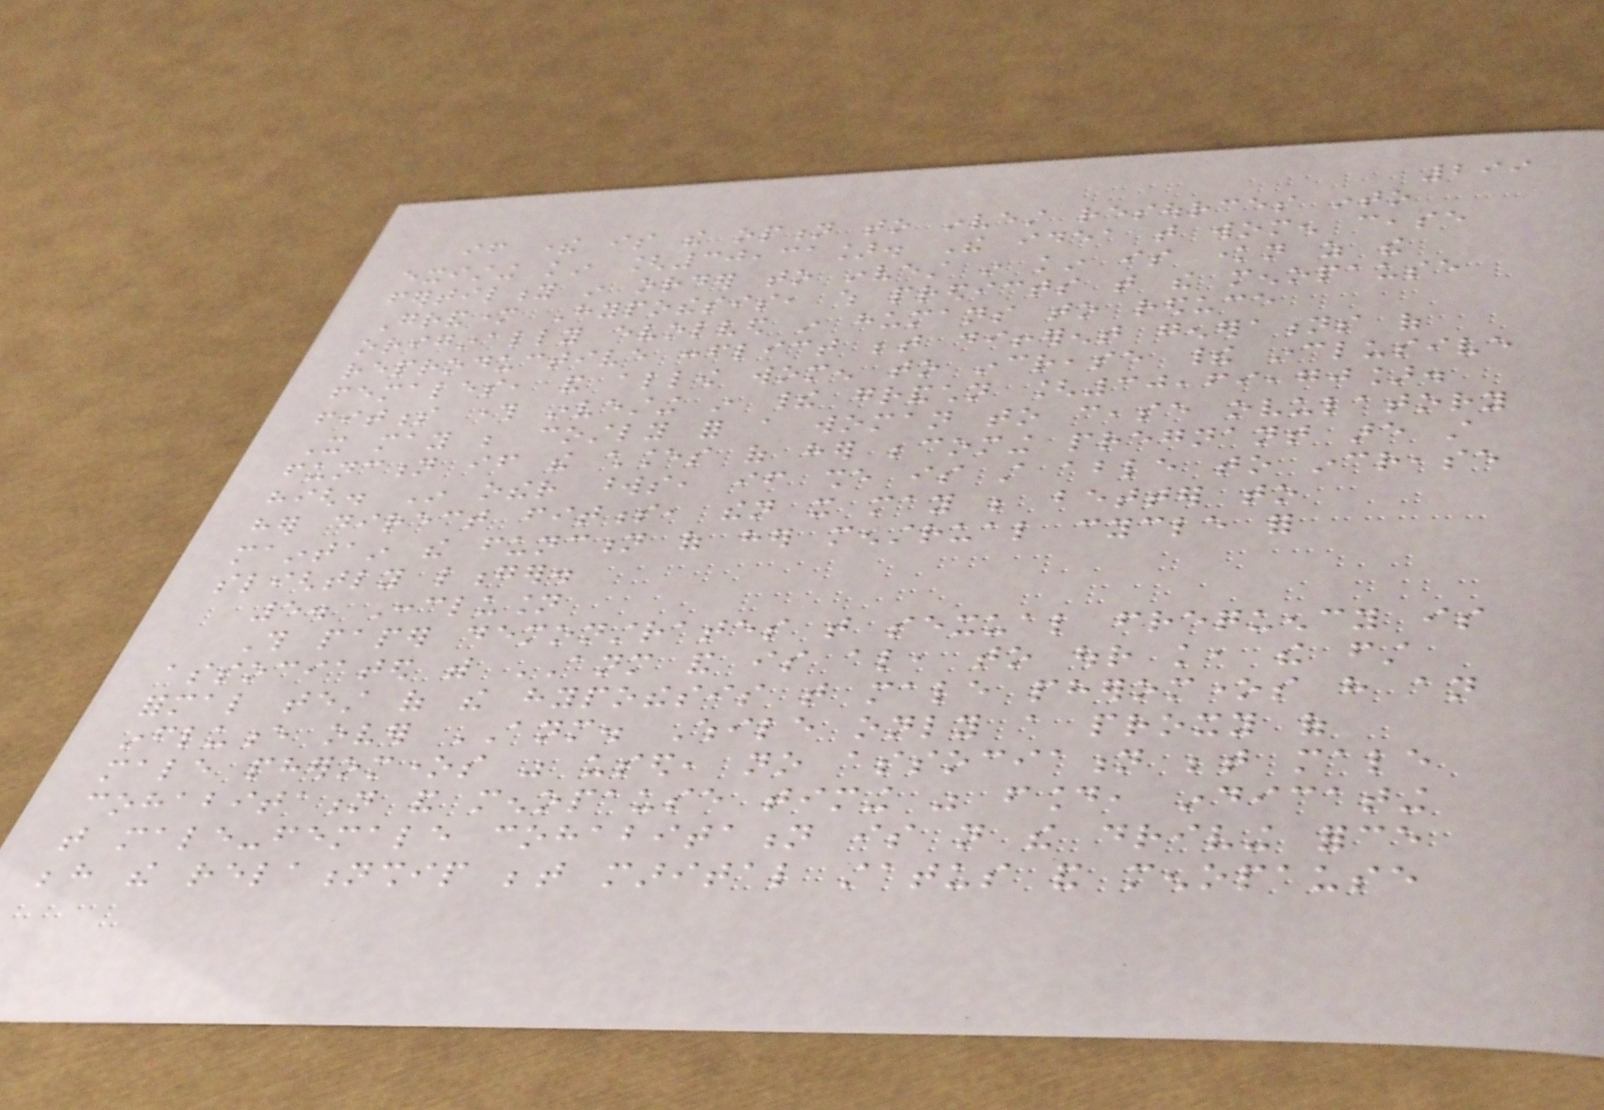299
if there is the option to invest resources into
existing kin [30,31]. The idea that women cease
fertility in order to invest in kin is known as the
Grandmother Hypothesis, which predicts that the menopause
originally evolved in humans to reduce
reproductive conflict between different generations of
females, and allow women to increase their inclusive
fitness through investing in their grandchildren [30,69,70].
It may be costly for a woman to cease ovulatory
function if the chances of her becoming pregnant are still
high. In other words, if she is still able to increase
her direct fitness, then it may be better to
maintain the function of her menstrual cycle for
slightly longer.
5. Conclusion
This paper demonstrates that sexual frequency is
associated with ANM and is also, to our knowledge, the first
formal test of the hypothesis that male pheromones have an
influence over ANM. While only a proxy of
male pheromones was used, no association between male
cohabitation and menopause timing was found, indicating
that male-female cohabitation is not the driving force
behind the relationship between marital status and menopause
